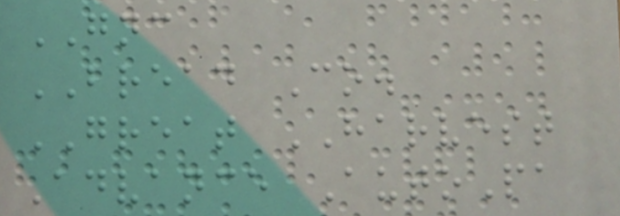GNC
BREAD Co.
GREAT HARVEST
Advance AutoPa
